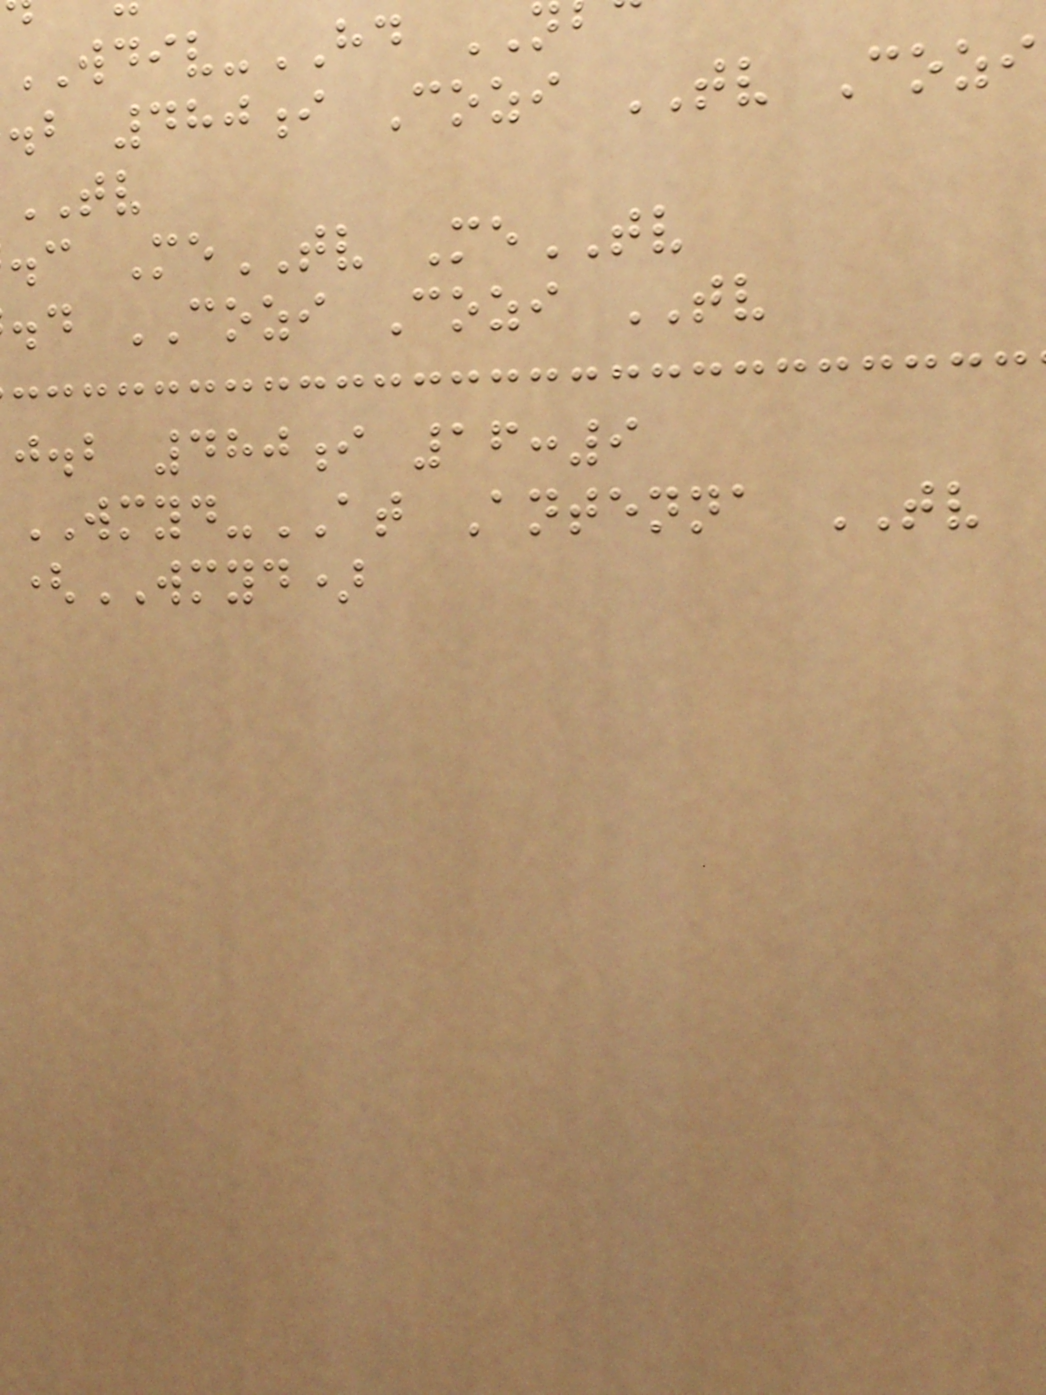WDIV-HD
.b 480i Cozi TV Cozi
TV
.c MeTV MeTV
.d COZI Cozi TV
j.b 480i 16:9
WMYD-AT Antenna TV
(WMYD)
